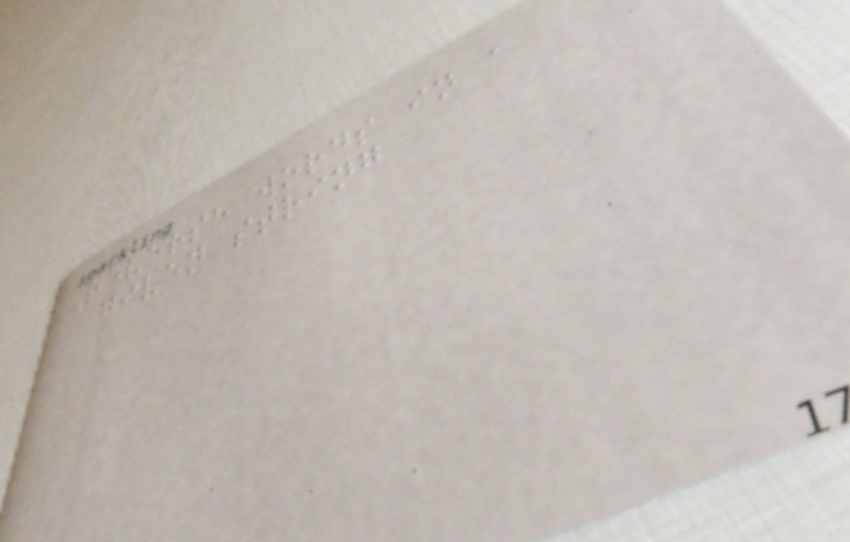Reverse words in a
given string
